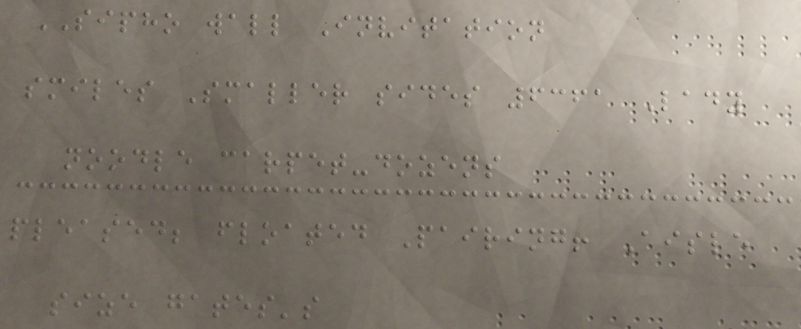SIPHO wall Invitation
smiles Smaller sides 6361 Lady
noodle carpet-dozens
pleased; floated Pairing! Aisle
size gates's
